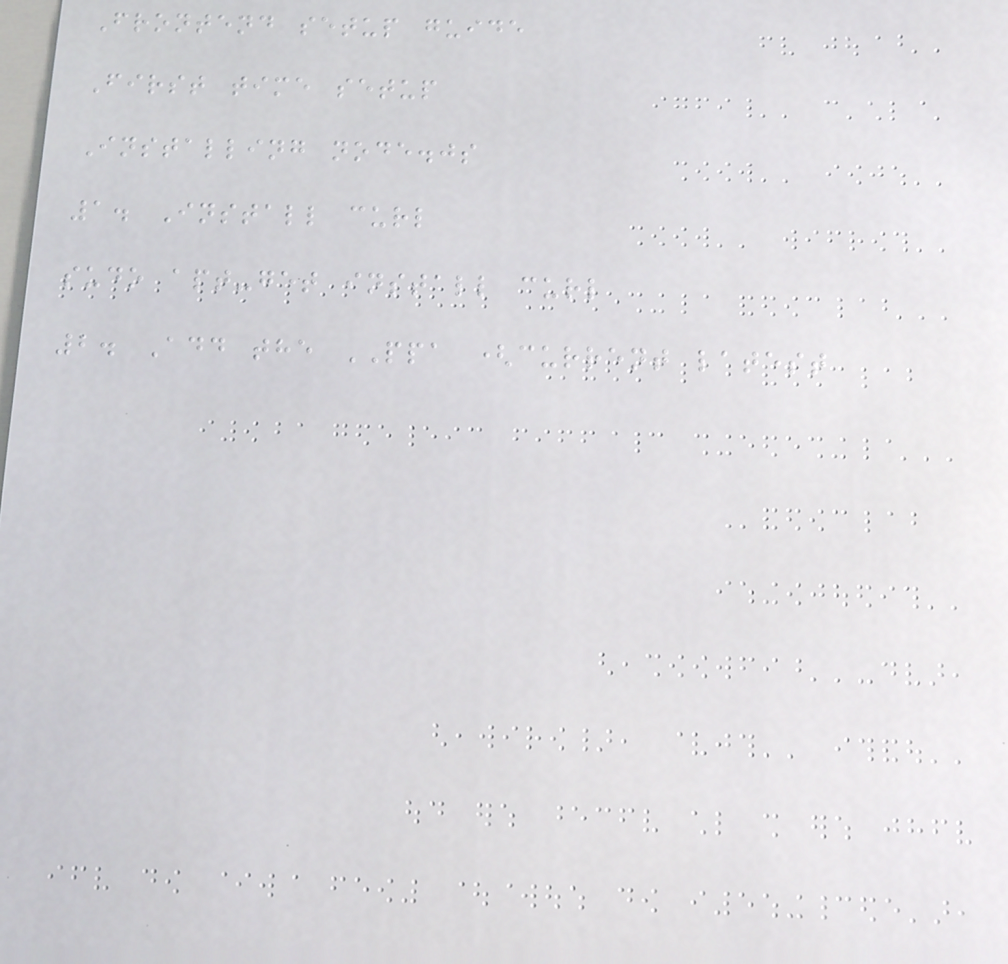Frontend setup guide
First time setup
Installing node.js
1. Install curl
sudo apt-get install curl
2. Add the PPA (current latest
